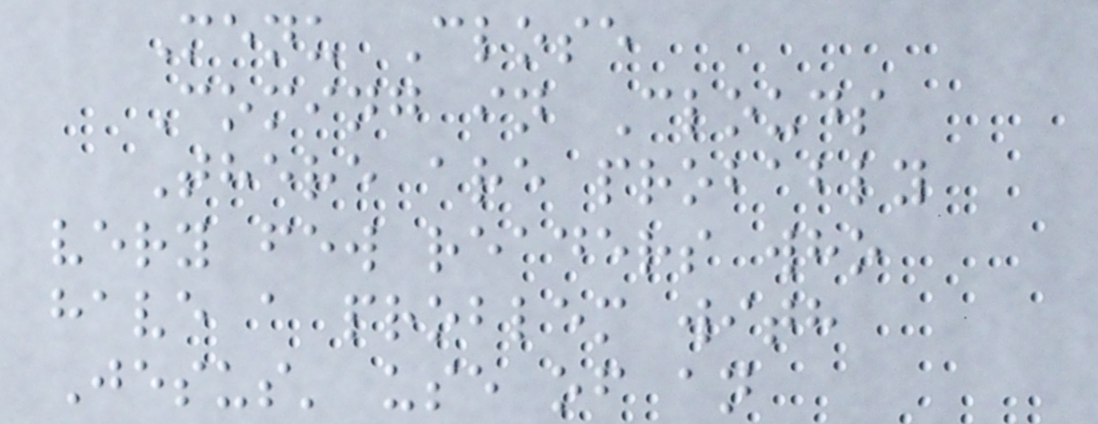Menu Close
Coming in Clouds
There are probably
very few readers who
have a problem with
Jesus' use of an
